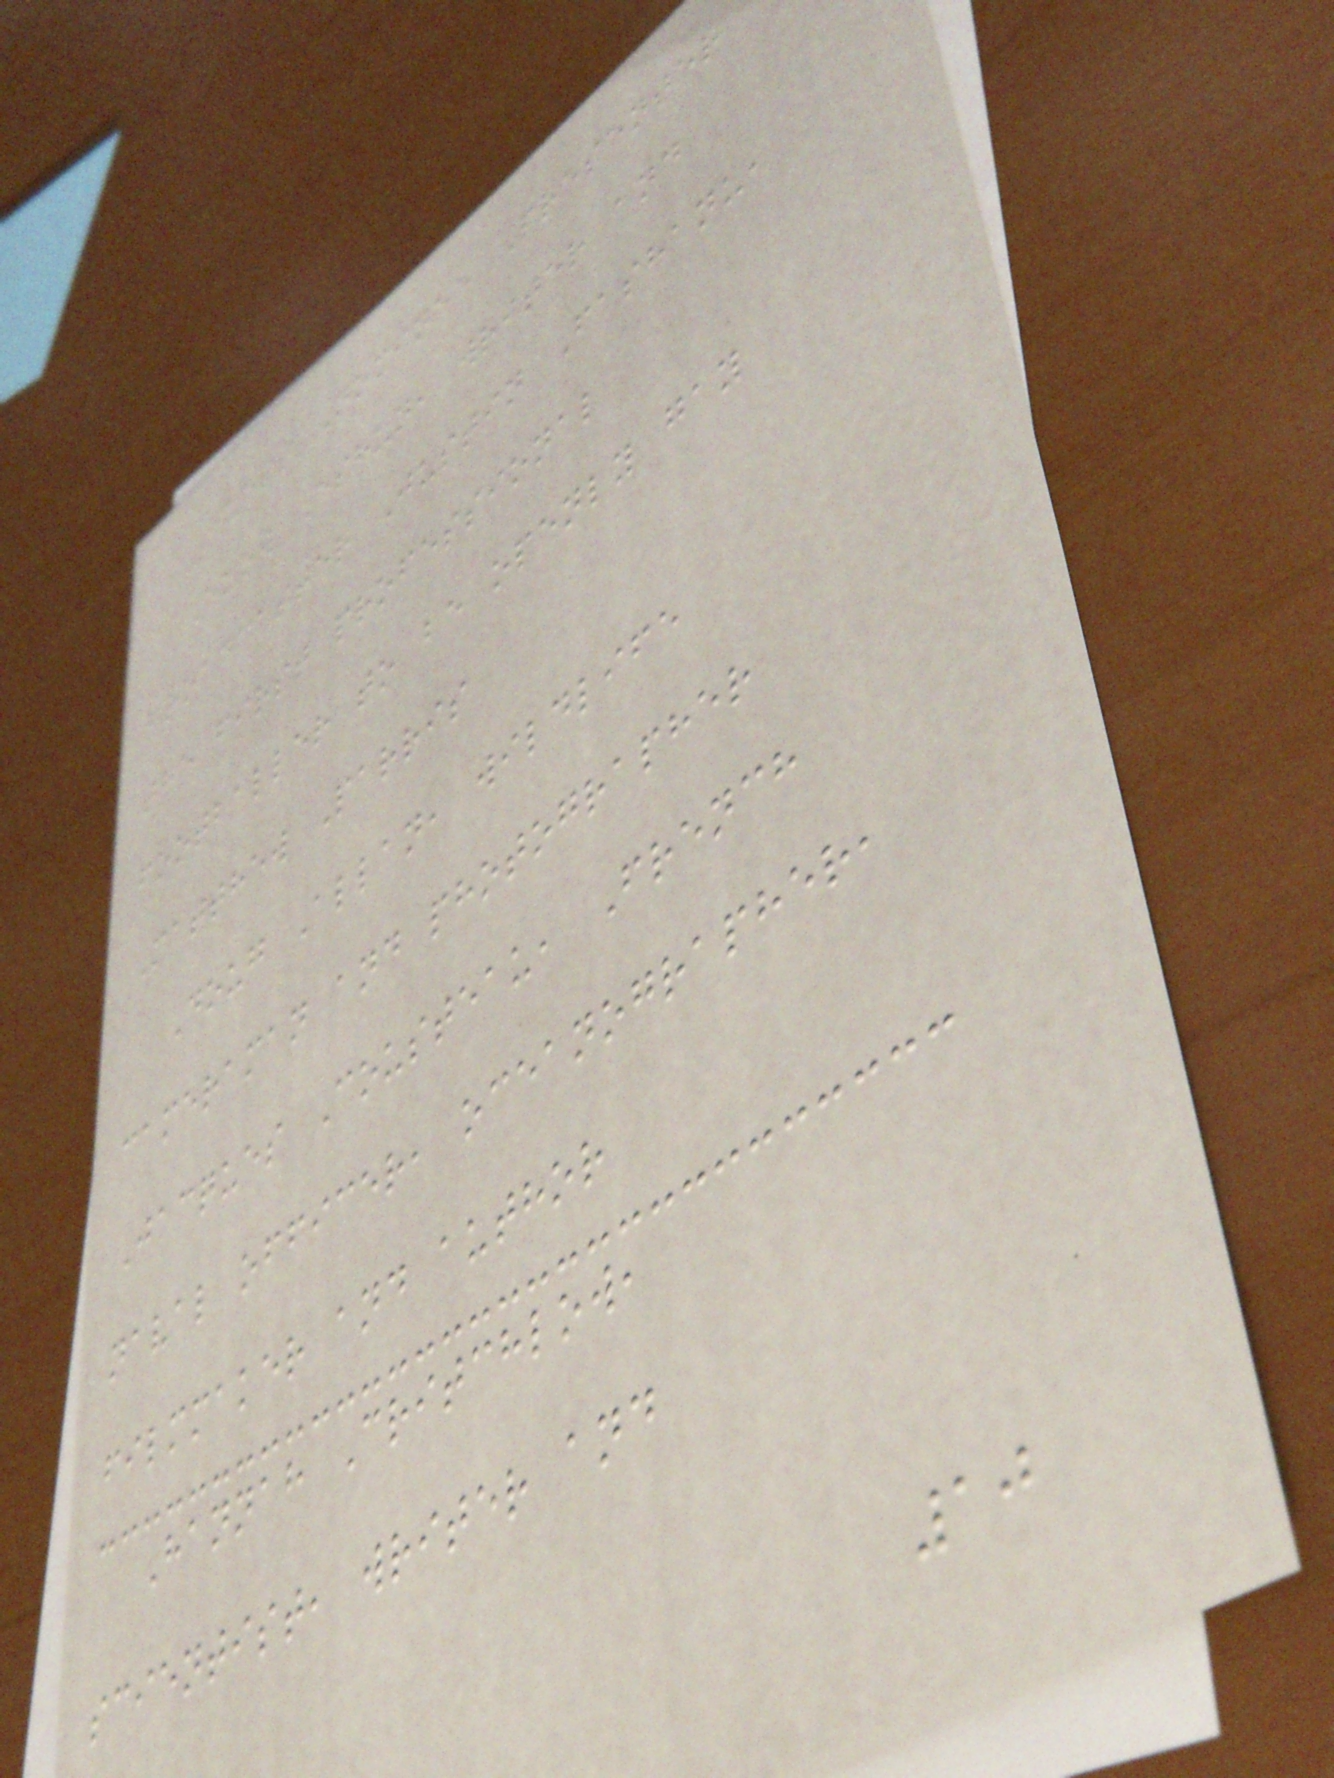Guest Nominee Presenter
Ekow Eshun, writer and
broadcaster Justin Fashanu,
the first professional
footballer to be openly gay
Matthew Parris
Doug Allan, wildlife
cameraman and photographer
Jacques Cousteau, French
naval officer, oceanographer,
filmmaker and author
Hannah Critchlow,
scientist, writer and
10
